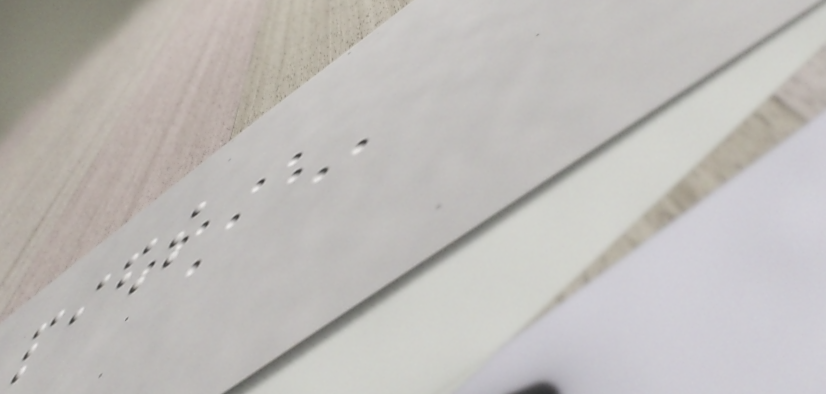pieds
